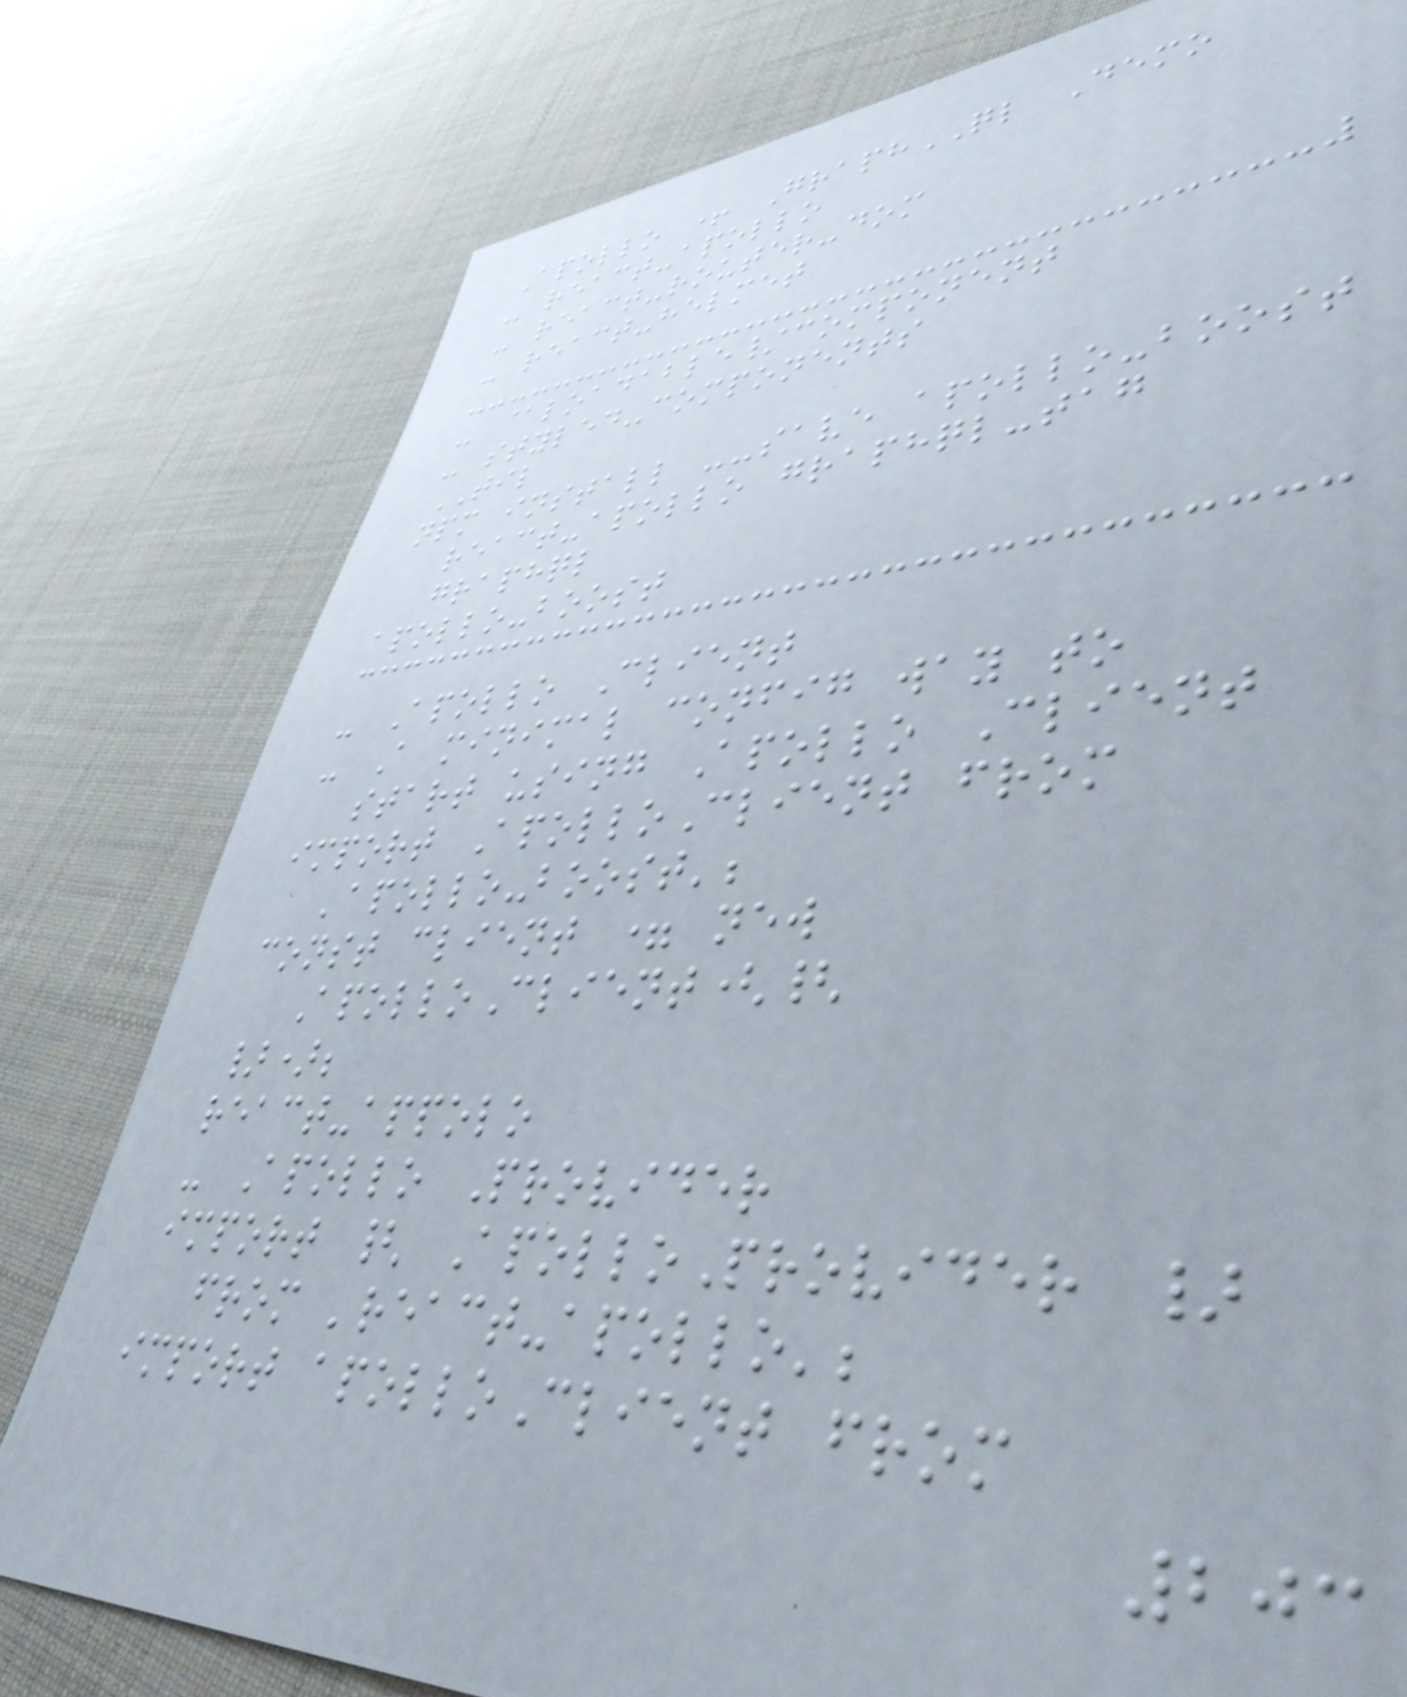Apollo + GraphQL Demo
- react-apollo
- react-router-dom
- react-helmet
- @loadable/component
- styled-components
TIL
npm install --save apollo-boost
react-apollo graphql-tag
graphql
apollo-boost
- Apollo Client
- A minimal config way to
start using Apollo Client
import ApolloClient from
'apollo-boost';
const client = new
ApolloClient({
});
react-appolo
- Apollo Provider
import { ApolloProvider }
from 'react-apollo';
import apolloClient from
203
